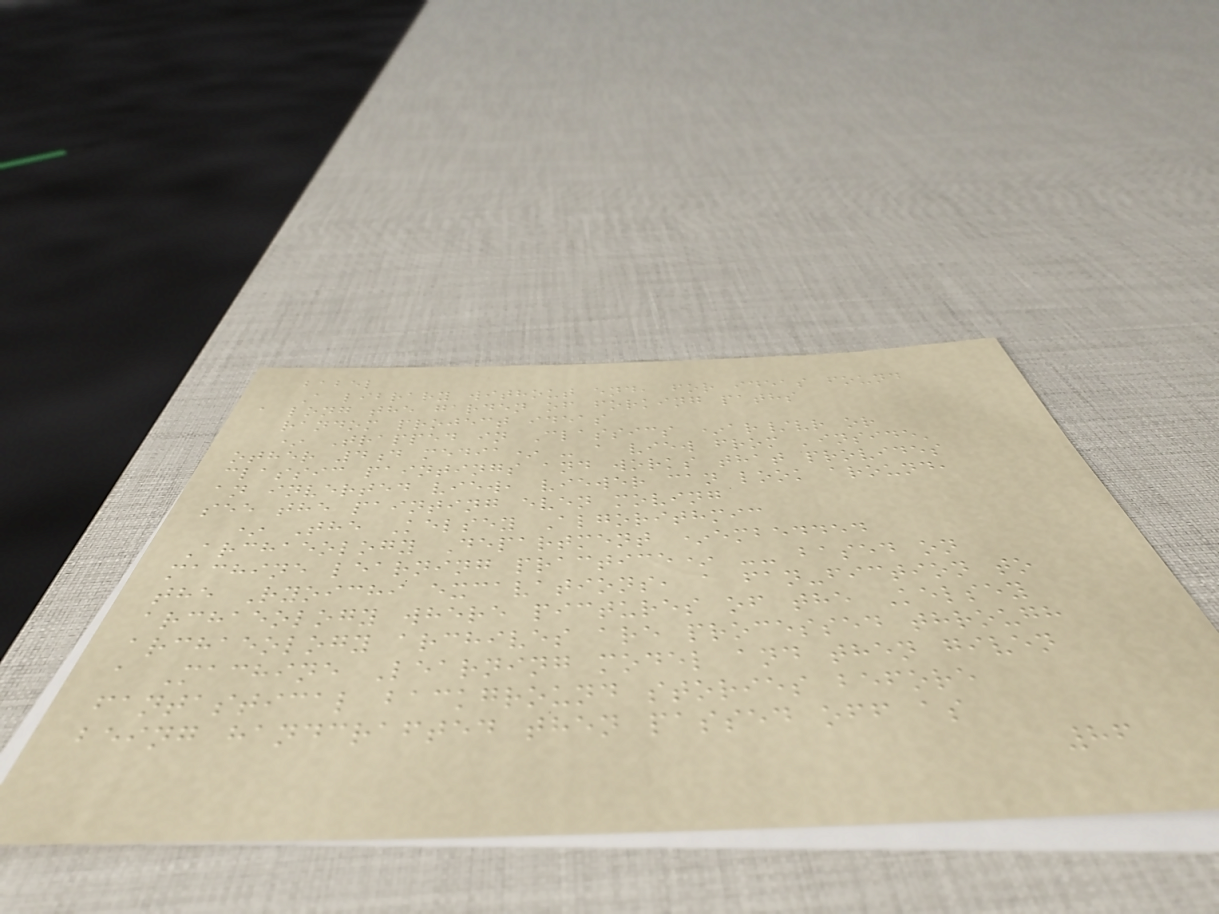babel
A library without end, for ideas found
a long the garden of forking paths
random project ideas
* Trapped in Classics *ar/vr or
other 4d media* - a view from 'inside'
classic paintings and works that provides
an inverted view, viewer can look around,
see the painting even moving
* The Kelsey Algorithmic
Archaeology Department *embedded
machine learning practice* -- based on
the Ryoichi excavations, a fan-fiction to
archaeology where pictures of the Kelsey
archaeology archives are processed through
a Machine Learning model and then given
fantastical background stories before
being handcrafted then passed off as
86
